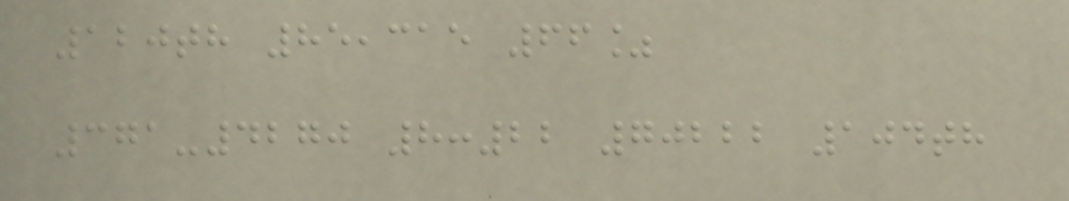120th 85,315 66%
371-4270 8:22 70222 104th
